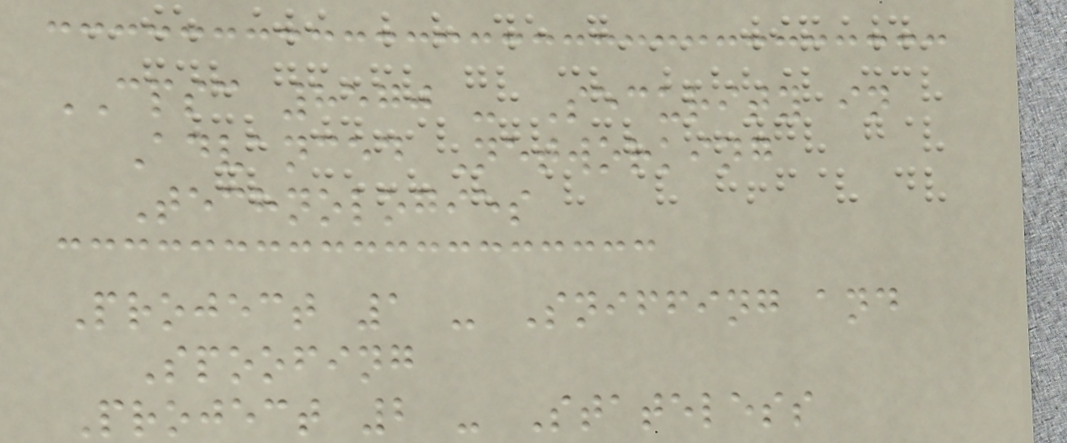CPSC 8570 - Security in
Advanced Networking
Technologies
Project 1 - Sniffing and
Spoofing
Project 2 - Stateless
